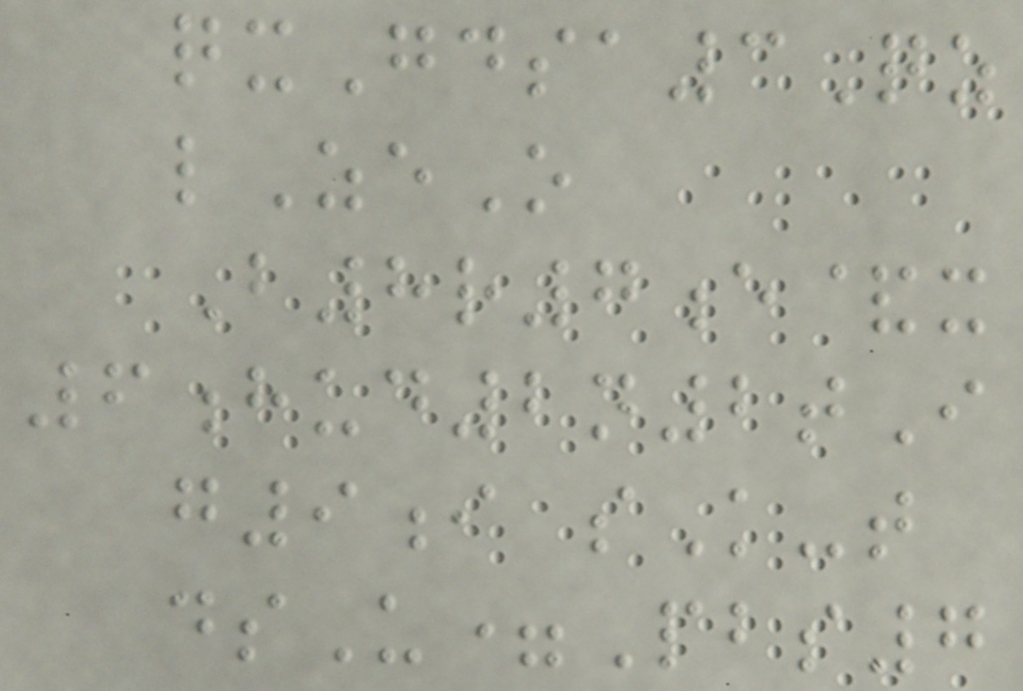qxGdsa3Qz
lZeO
B8r7e&x
6hud2n2tI
g9i sK-t
dsU=Pbs7
